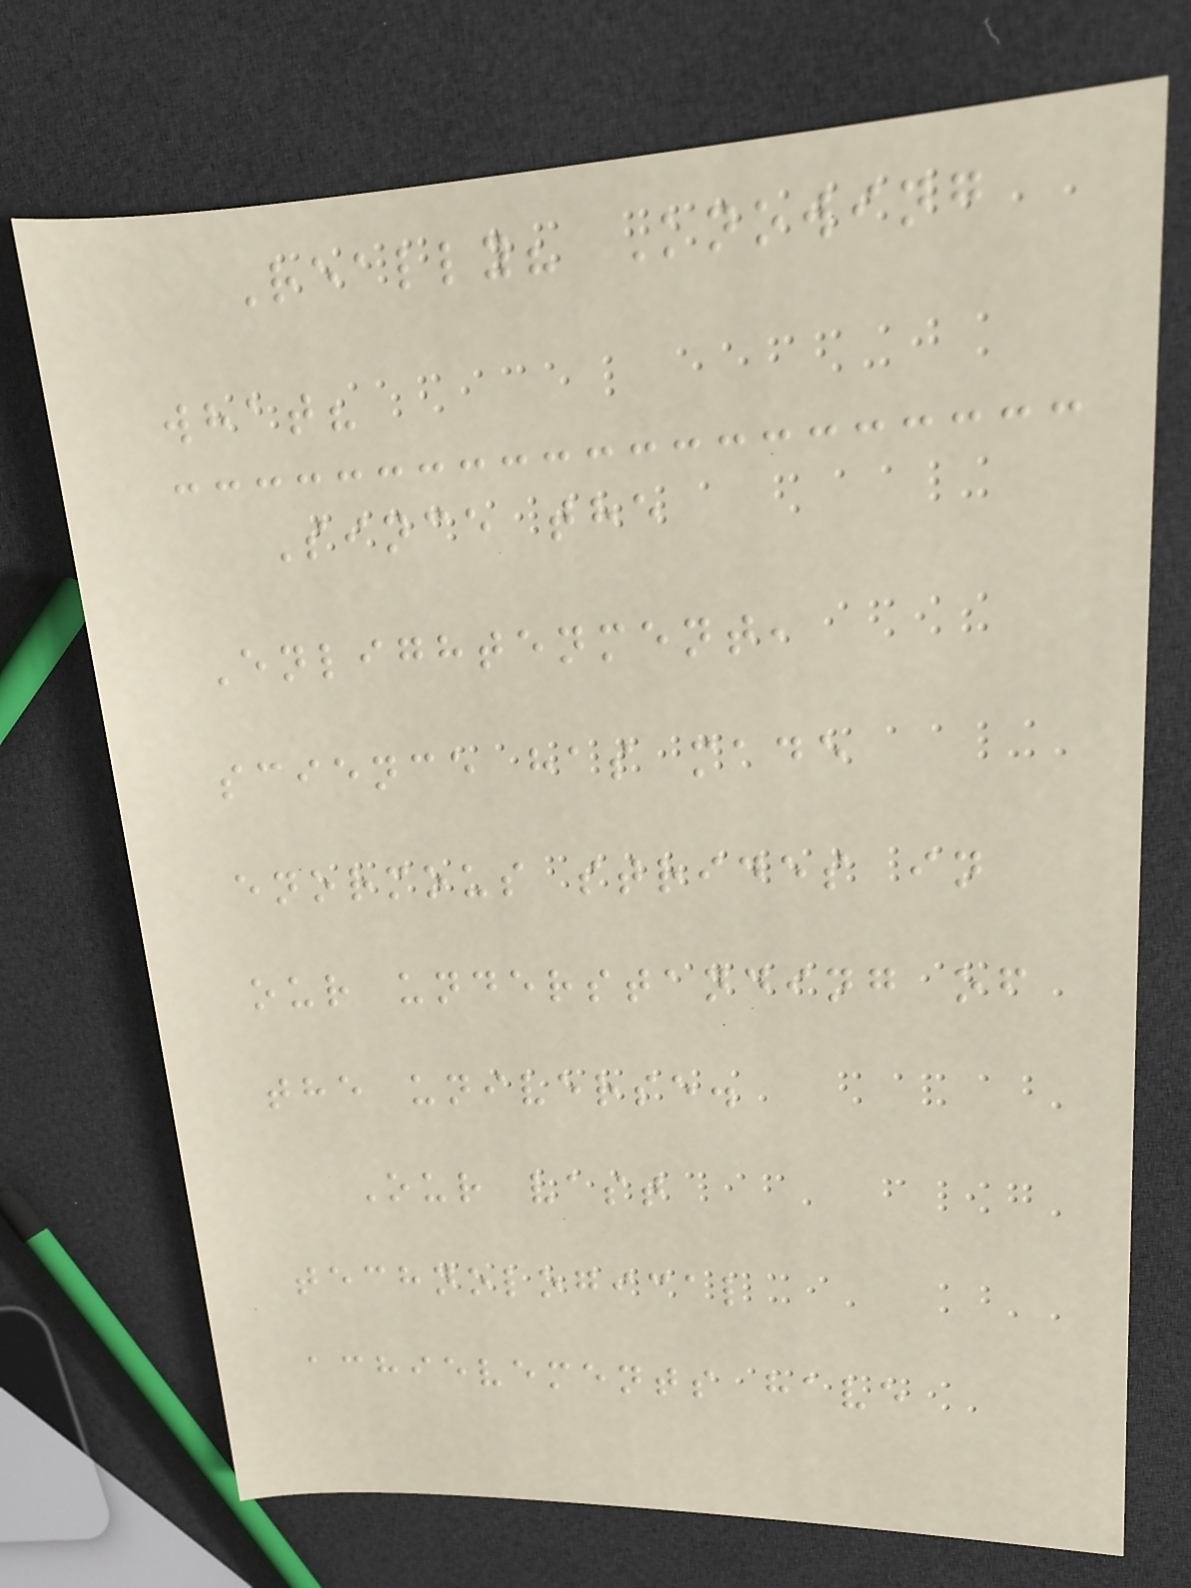Really? Knowing
what?
Since the
Enlightenment,
science has made
enormous strides in
our understanding of
the universe.
Our vast
technological
achievements have
